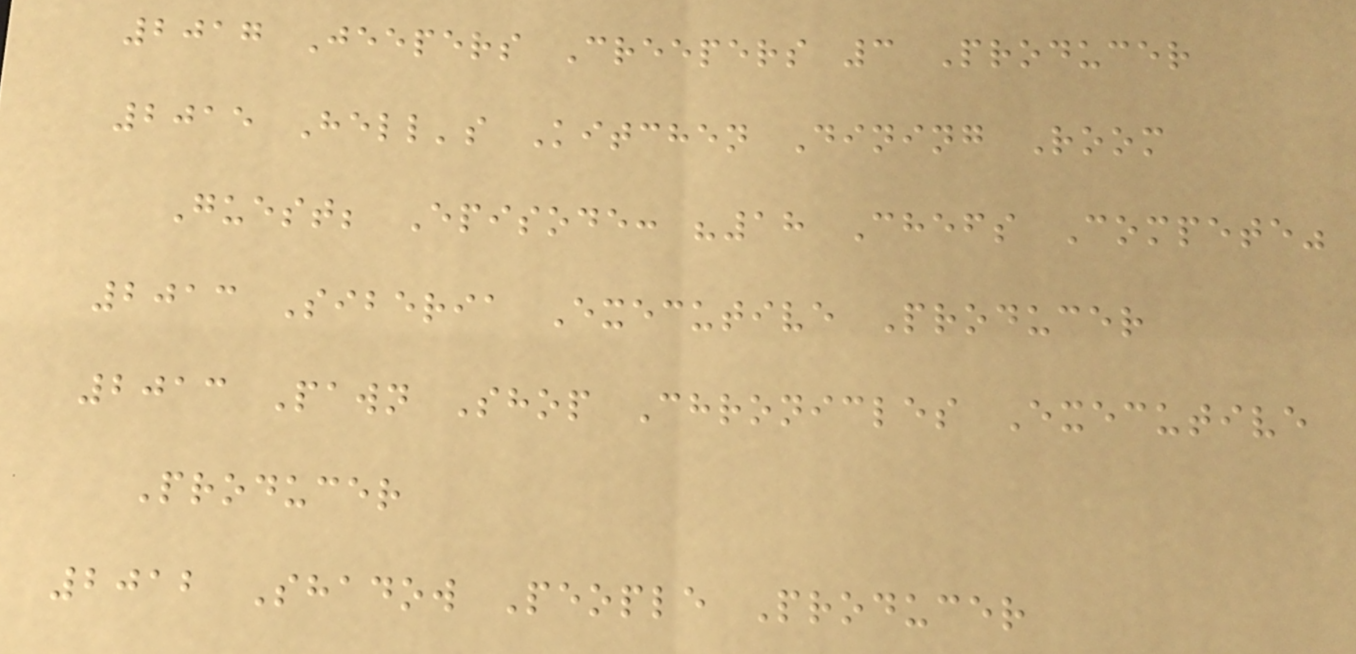2017 Jeepers Creepers 3 Producer
2015 Hell's Kitchen Dining Room
Guest; Episode: "18 Chefs Compete"
2013 Siberia Executive Producer
2013 Pawn Shop Chronicles Executive
Producer
2012 Shadow People Producer
